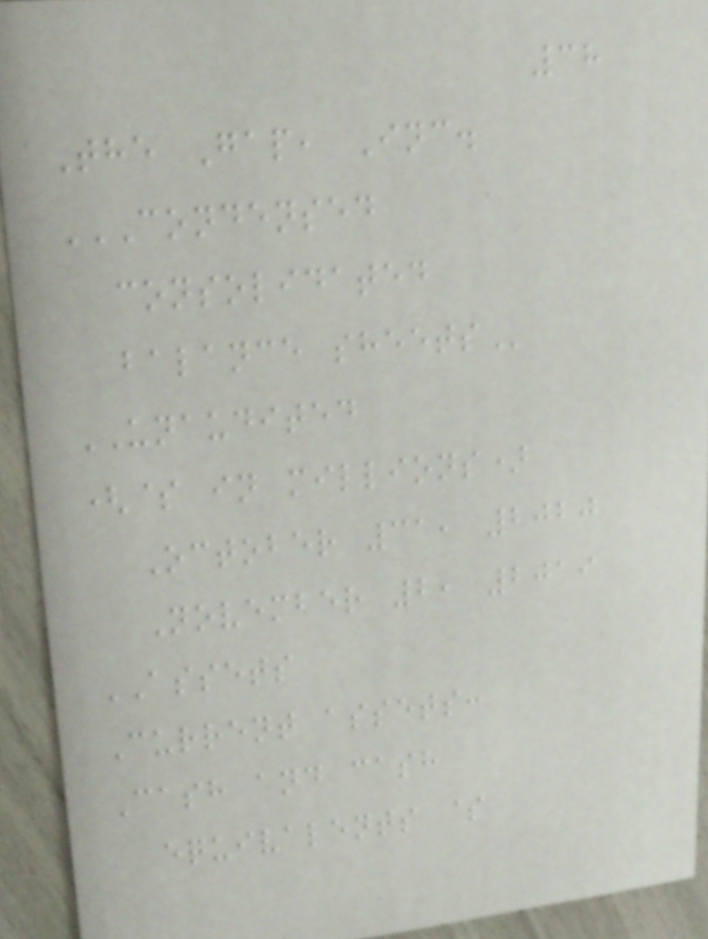38
The Gap, Inc.
CONDENSED
CONSOLIDATED
BALANCE SHEETS
UNAUDITED
($ in millions)
October 31, 2020
November 2, 2019
ASSETS
Current assets:
Cash and cash
equivalents $
